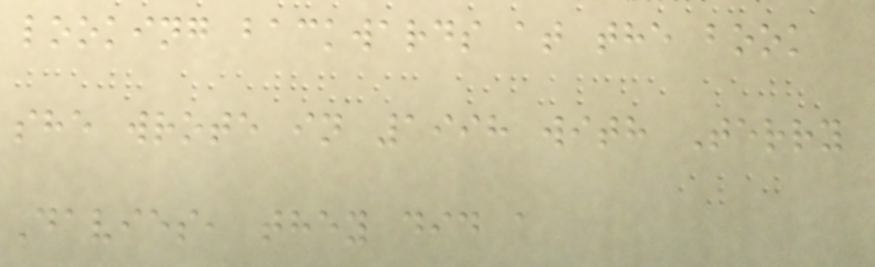looking backwards at the book
she wrote in 1998 with Terry
Davies, they did a
